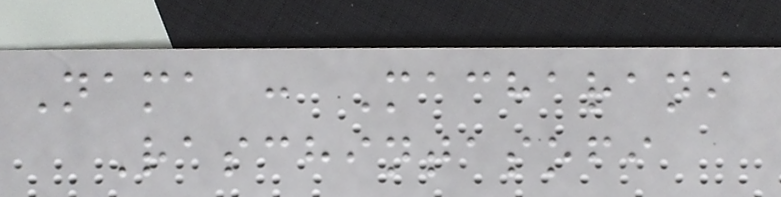Nama : Macharani
Raschintasofi
